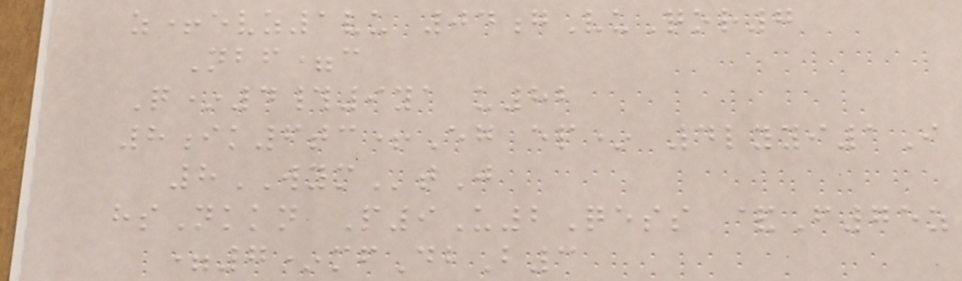z+evz1vu 04gVuQor7
Nbf=c
Q*4#9ya u82
8ik6tc+Eg ep* 4lyyi1I
8WYMtJ
hsNkkn P9U2Qess &F75z
=7*mfDbB3
